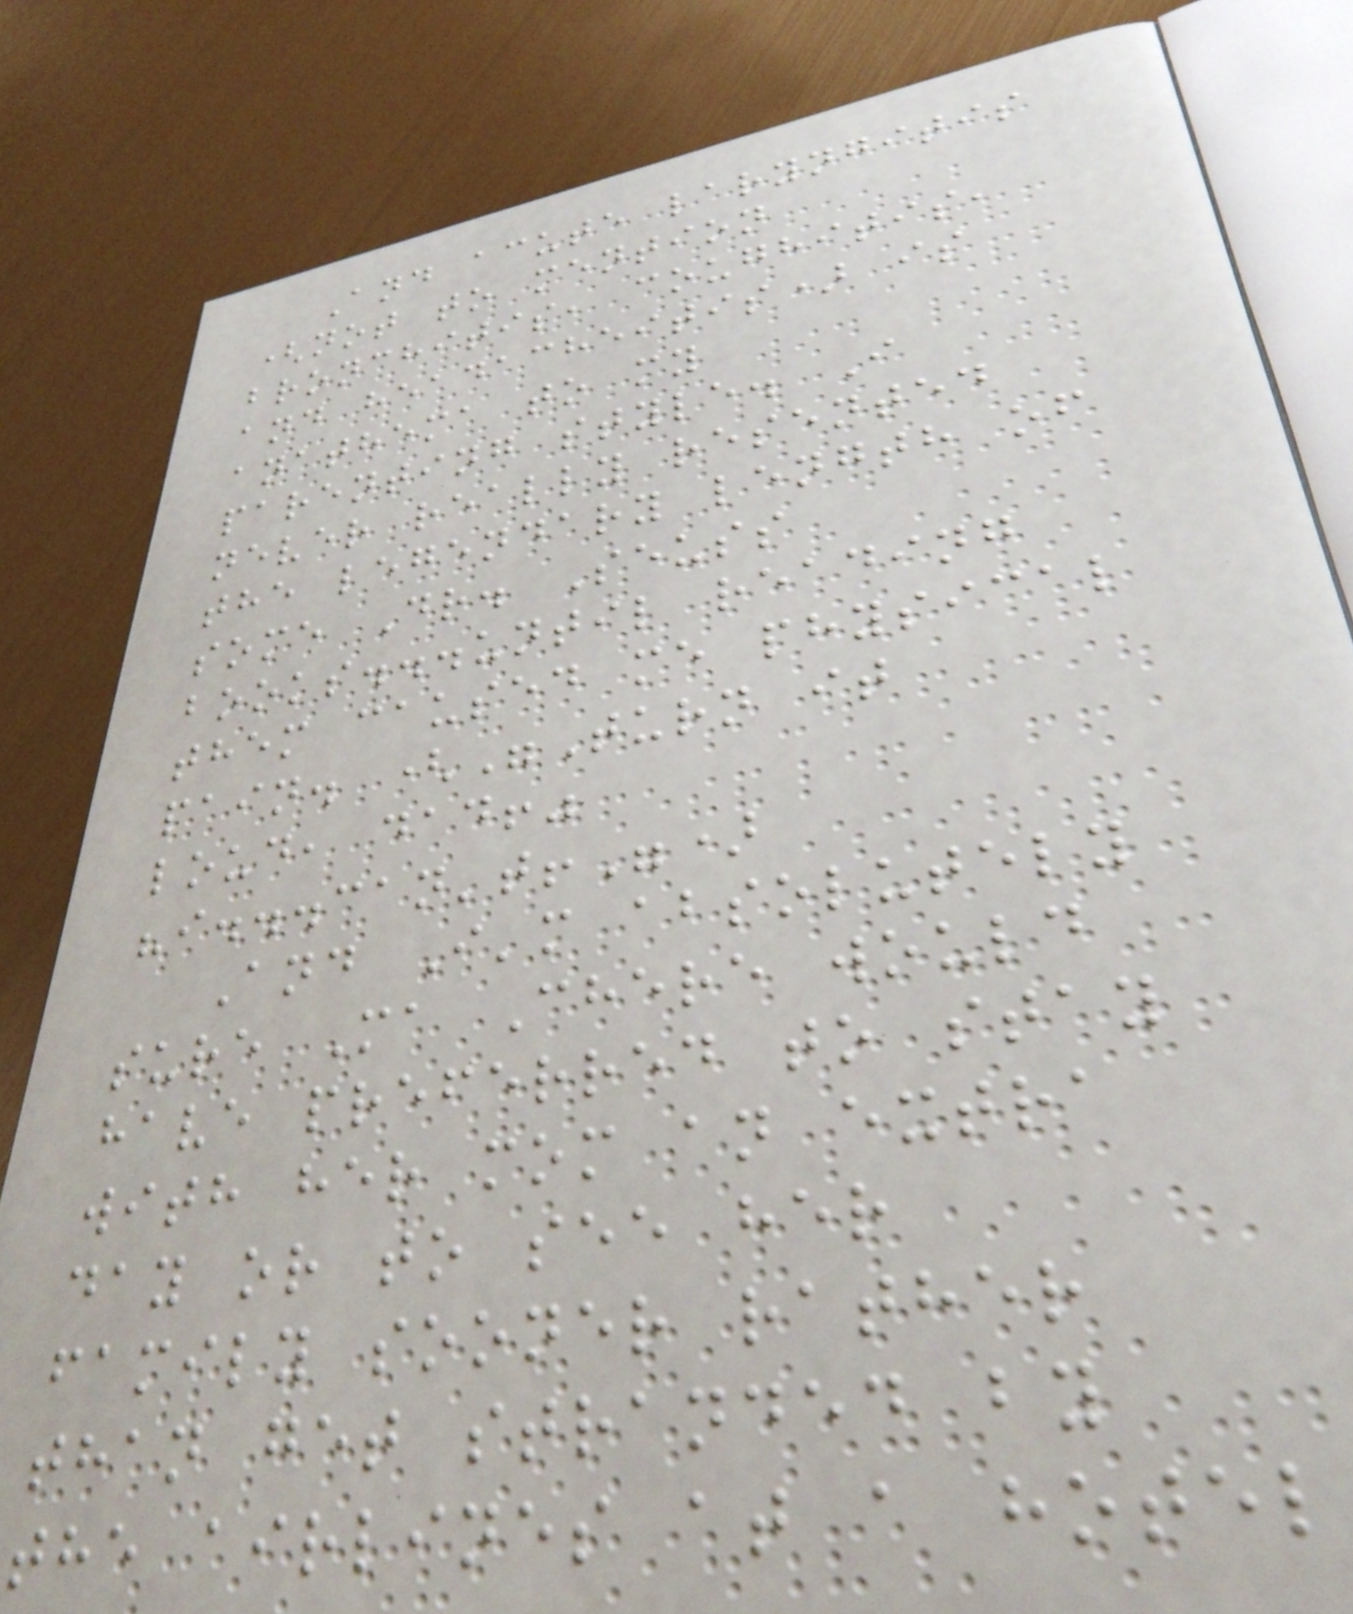And acute laryngitis
(not to mention
bronchitis, coughitis,
and headacheitis) is
anathema to my
parenting style. I
never really resented
the legendary length of
some Dr. Seuss
books...until reading
them caused me physical
pain. ("Turn it
loud, dad!"
"i...can't!")
And I'm absolutely
sure Ma Chere would
have preferred to stay
with her mom an extra
day or to see her
family sooner rather
than get stranded by
the airlines at a hotel
